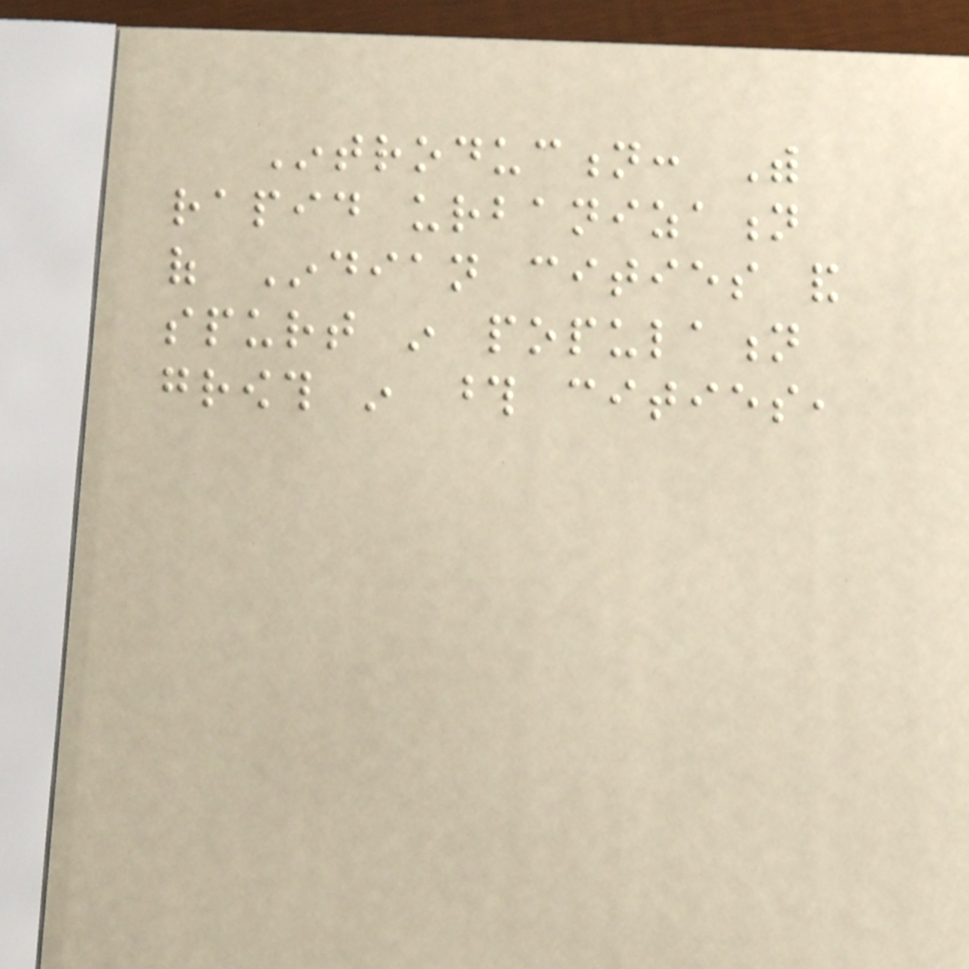Introduction: With
rapid urbanization
of Indian cities and
spurt in population
growth in those cities,
